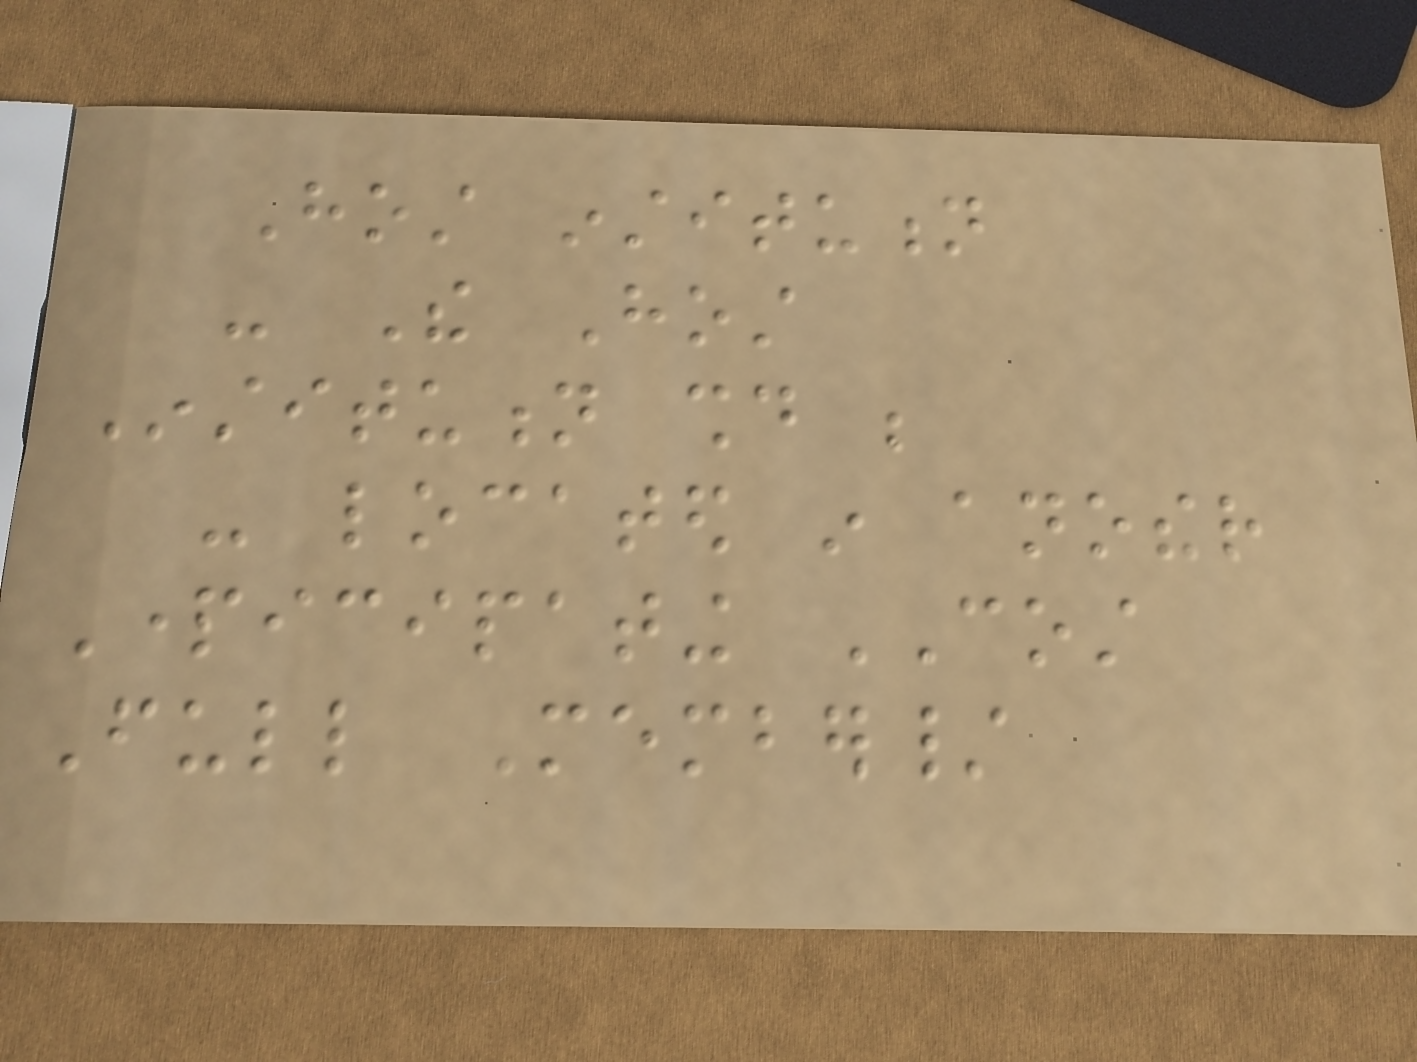Host institution
- The Host
Institution should be
- located in another
Participating COST
Full Member/
